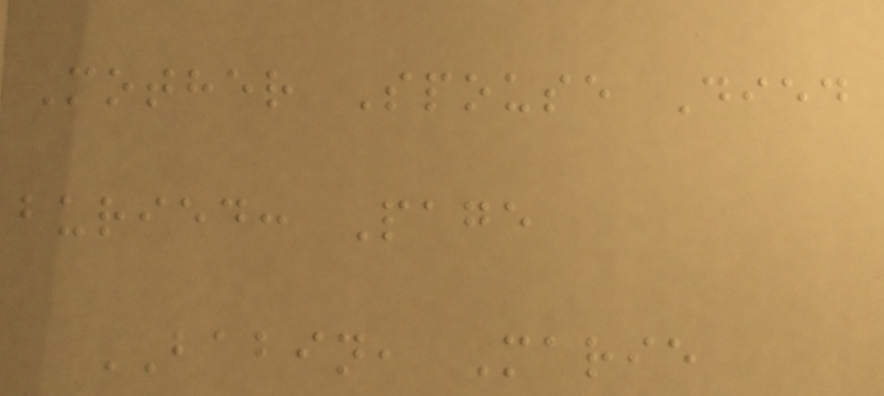Mother Spouse Died
buried: Page
BABIN, Marie
